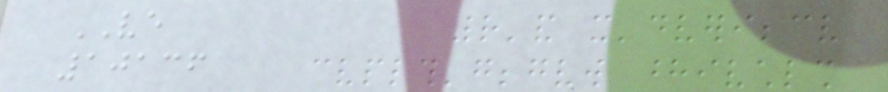VE
10136
